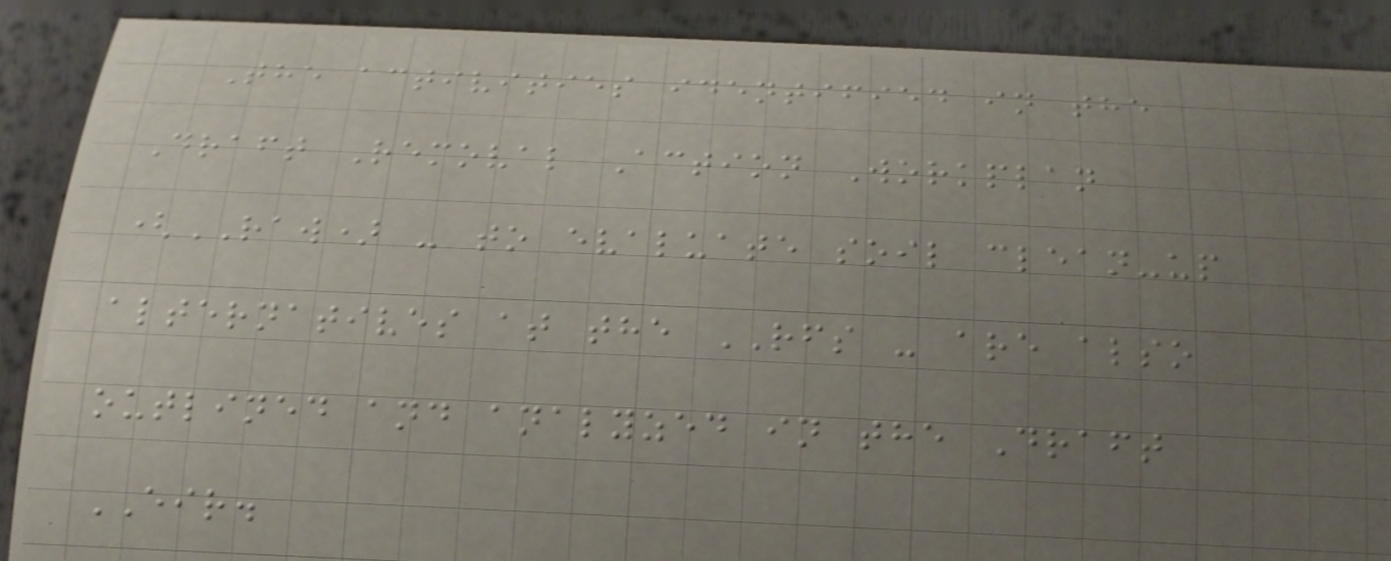The activities identified in the
Draft Removal Action Workplan
(RAW) - to evaluate soil clean-up
alternatives at the RFS - are also
outlined and analyzed in the Draft
EIR.
